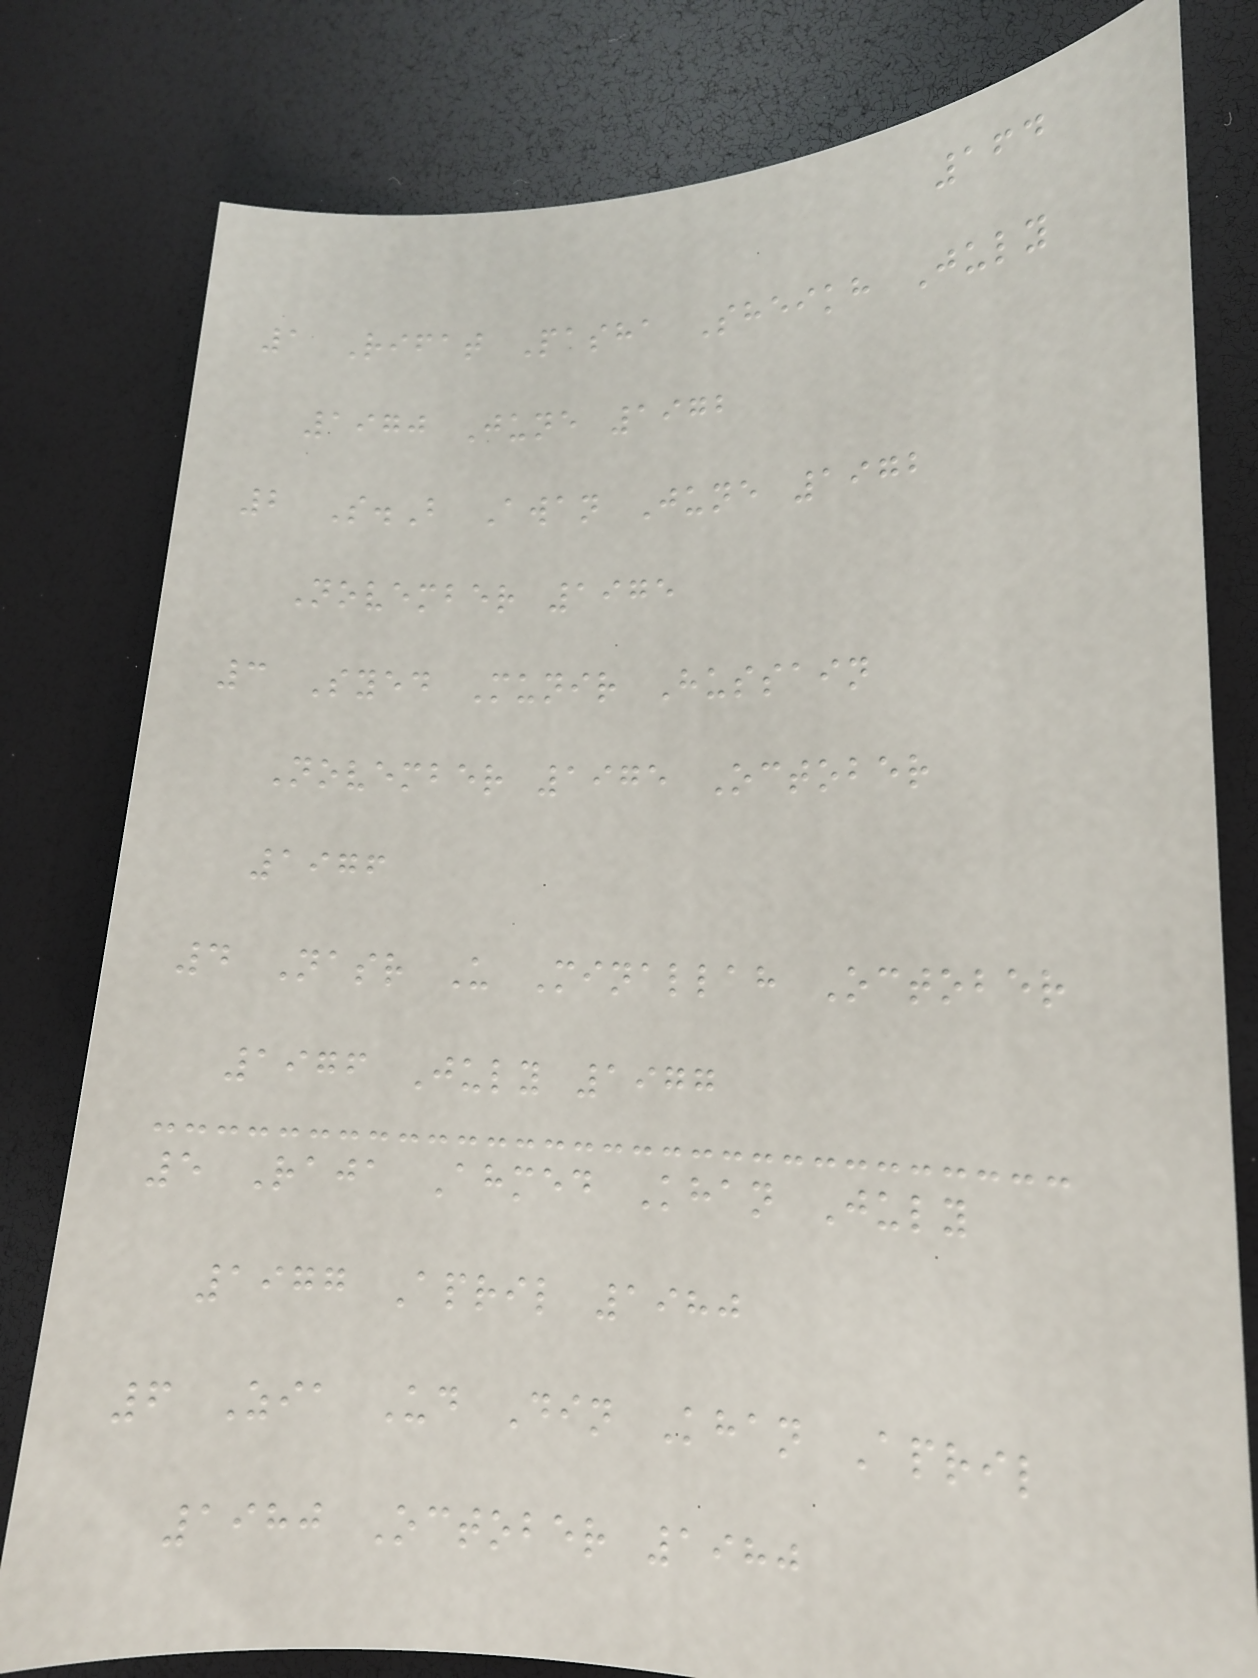164
1 Rifat Pasha Sheikh July
1970 June 1972
2 S.B Awan June 1972
November 1975
3 Syed Munir Hussain
November 1975 October
1976
4 Nasr U Minallah October
1976 July 1977
5 Raja Ahmed Khan July
1977 April 1980
6 Zia Ud Din Khan April
1980 October 1980
